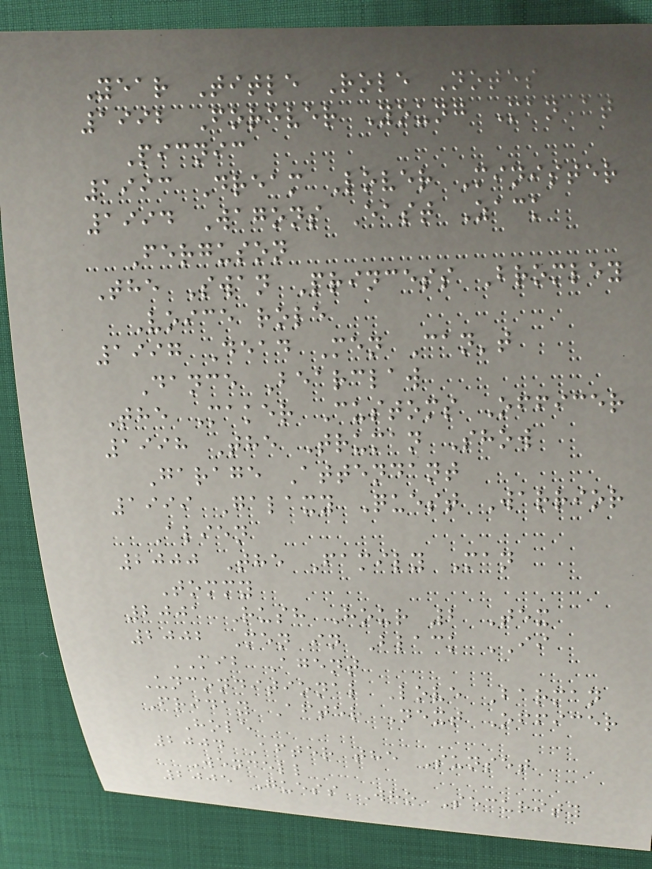Year Title Role Notes
1992 Forever Young Man at
Picnic
1993 Dream Lover Minister
1994 Wagons East Zack
Ferguson
The Swan Princess Bromley
Voice role
1997 Dead Men Can't
Dance Bearclaw
The Maker Customs Officer
1998 The Truman Show
Garage Attendant
1999 Galaxy Quest Warrior
Alien
2000 The Family Man
Tommy
2001 Rush Hour 2 Tex
2002 Men in Black II
MIB Agent
Unconditional Love Barman
Friday After Next Officer
Hole
2004 After the Sunset
Wendell
2005 Guess Who Security
